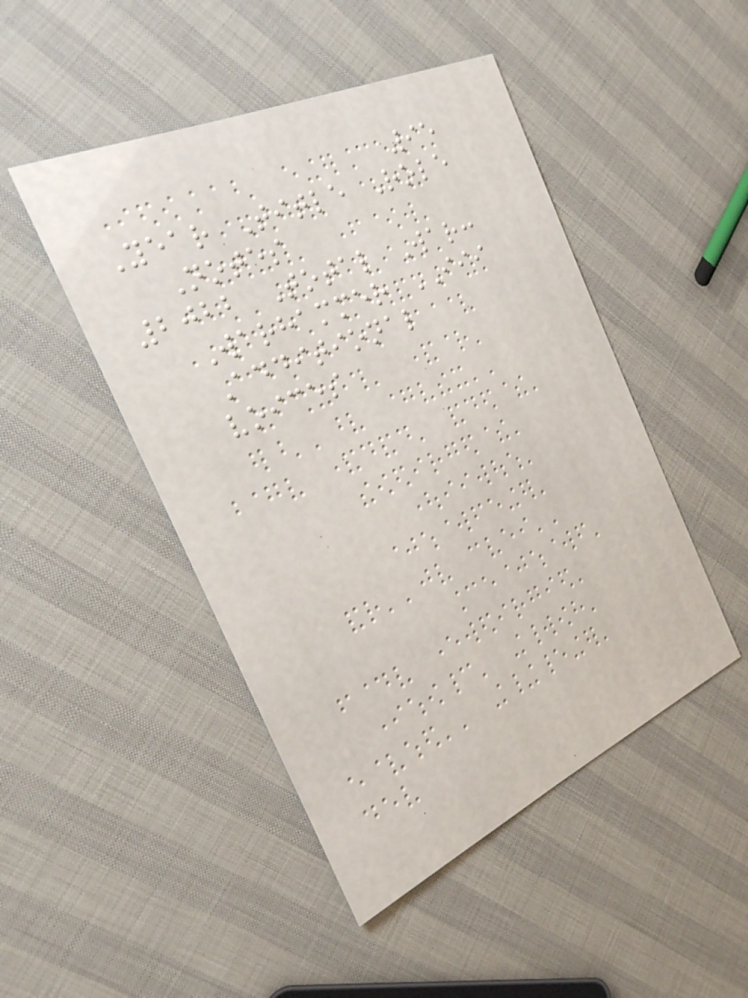95
Year Title Role
Notes
2022 Total War:
Warhammer III
Additional
voices
